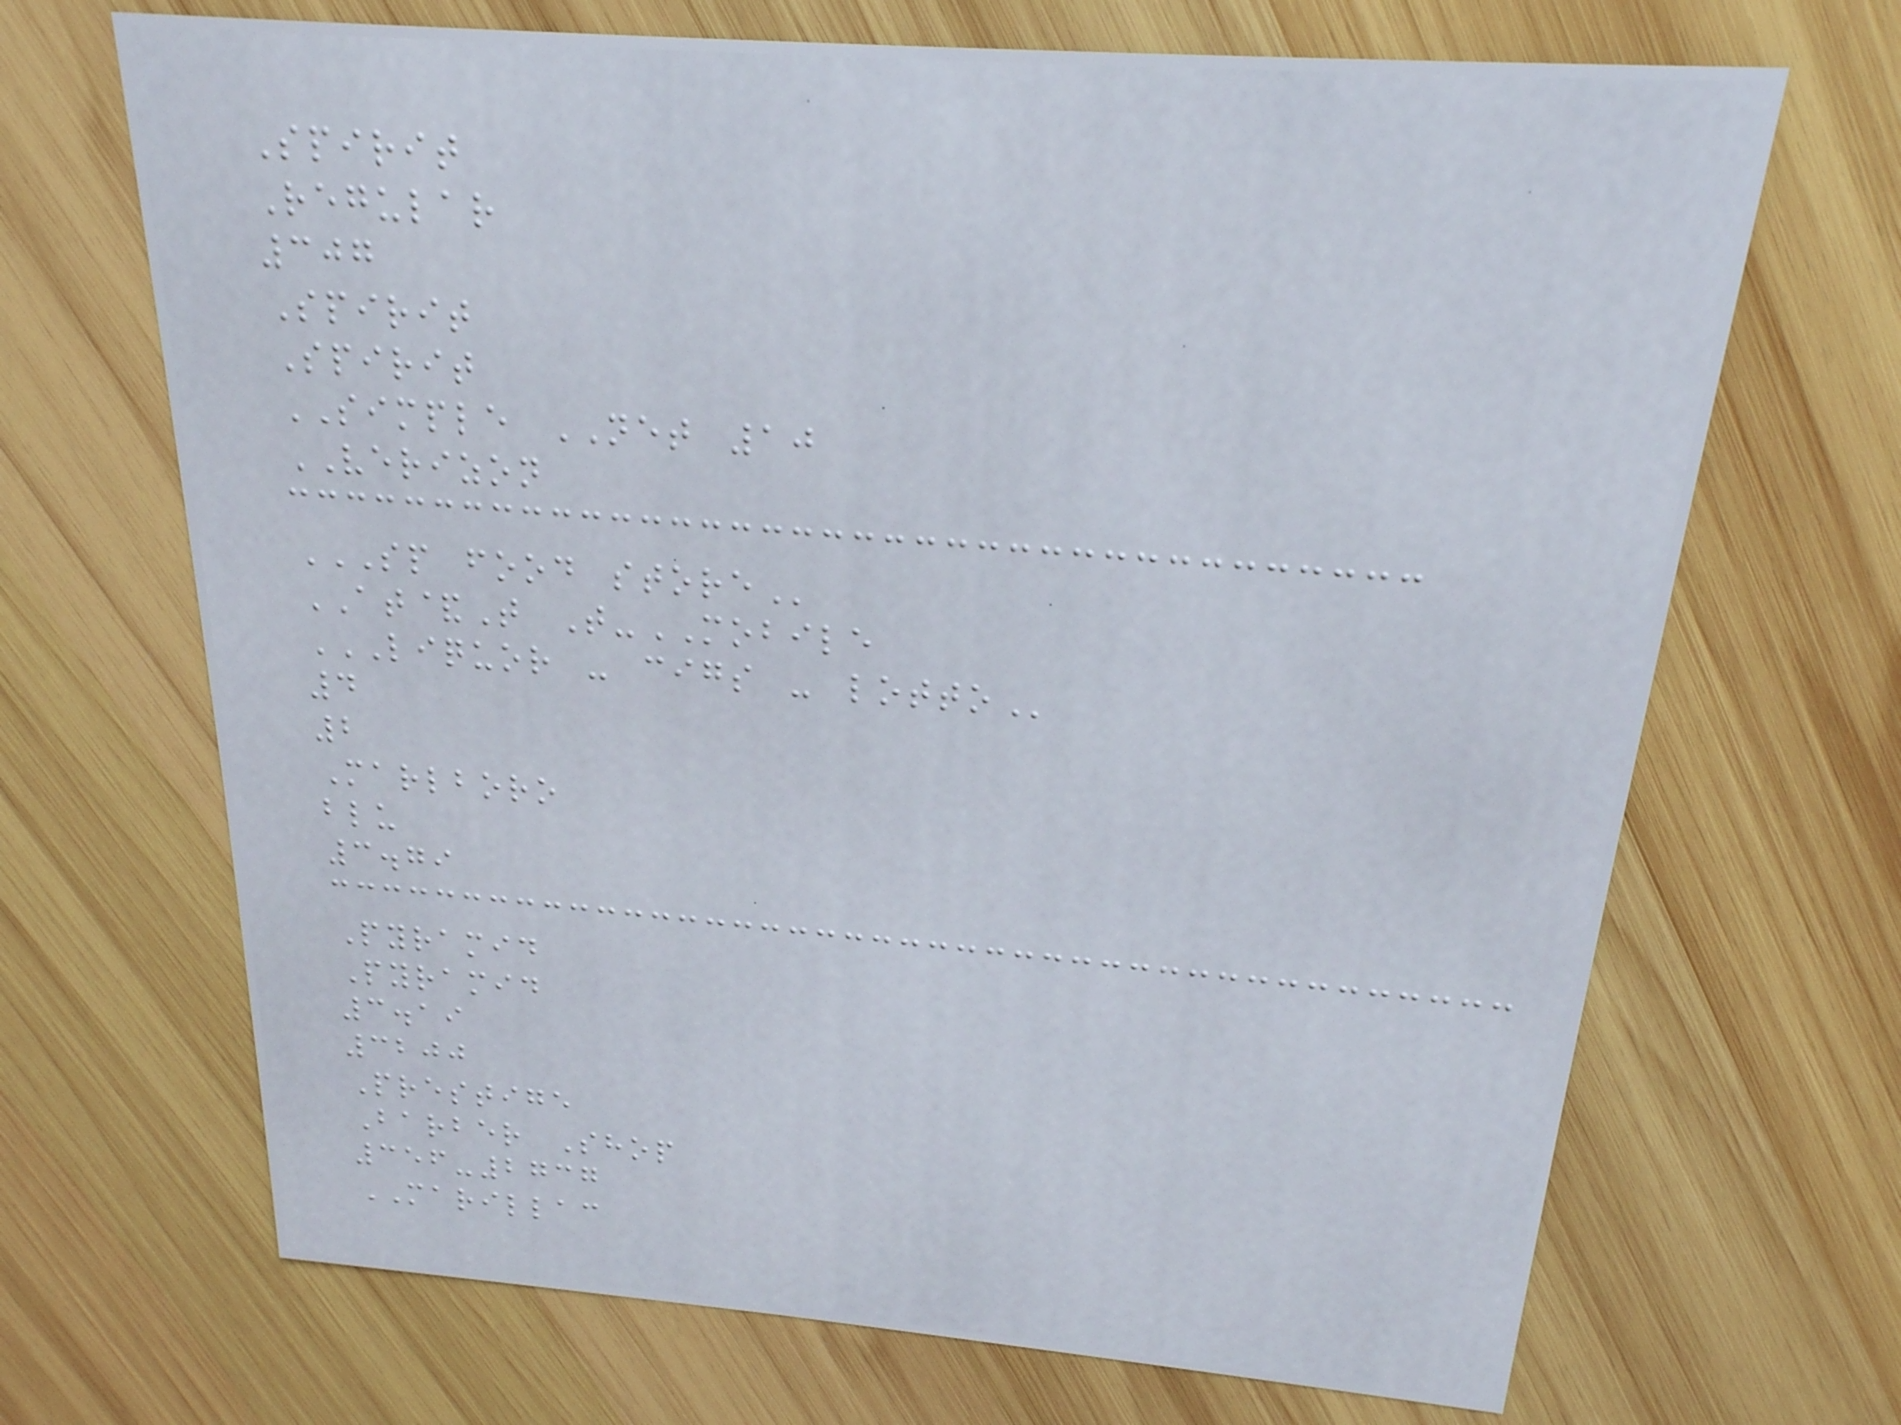Spirit
Regular
307
Spirit
Spirit
SIMPLE NET 10
VERIZON
SP FOOD STORE
AT&T T-MOBILE
LIQUOR - CIGS - LOTTO
4
2
Marlboro
blu
3.79
Pyramid
Pyramid
3.19
3200
Prestige
Barber Shop
356-2737
MARILLAC
